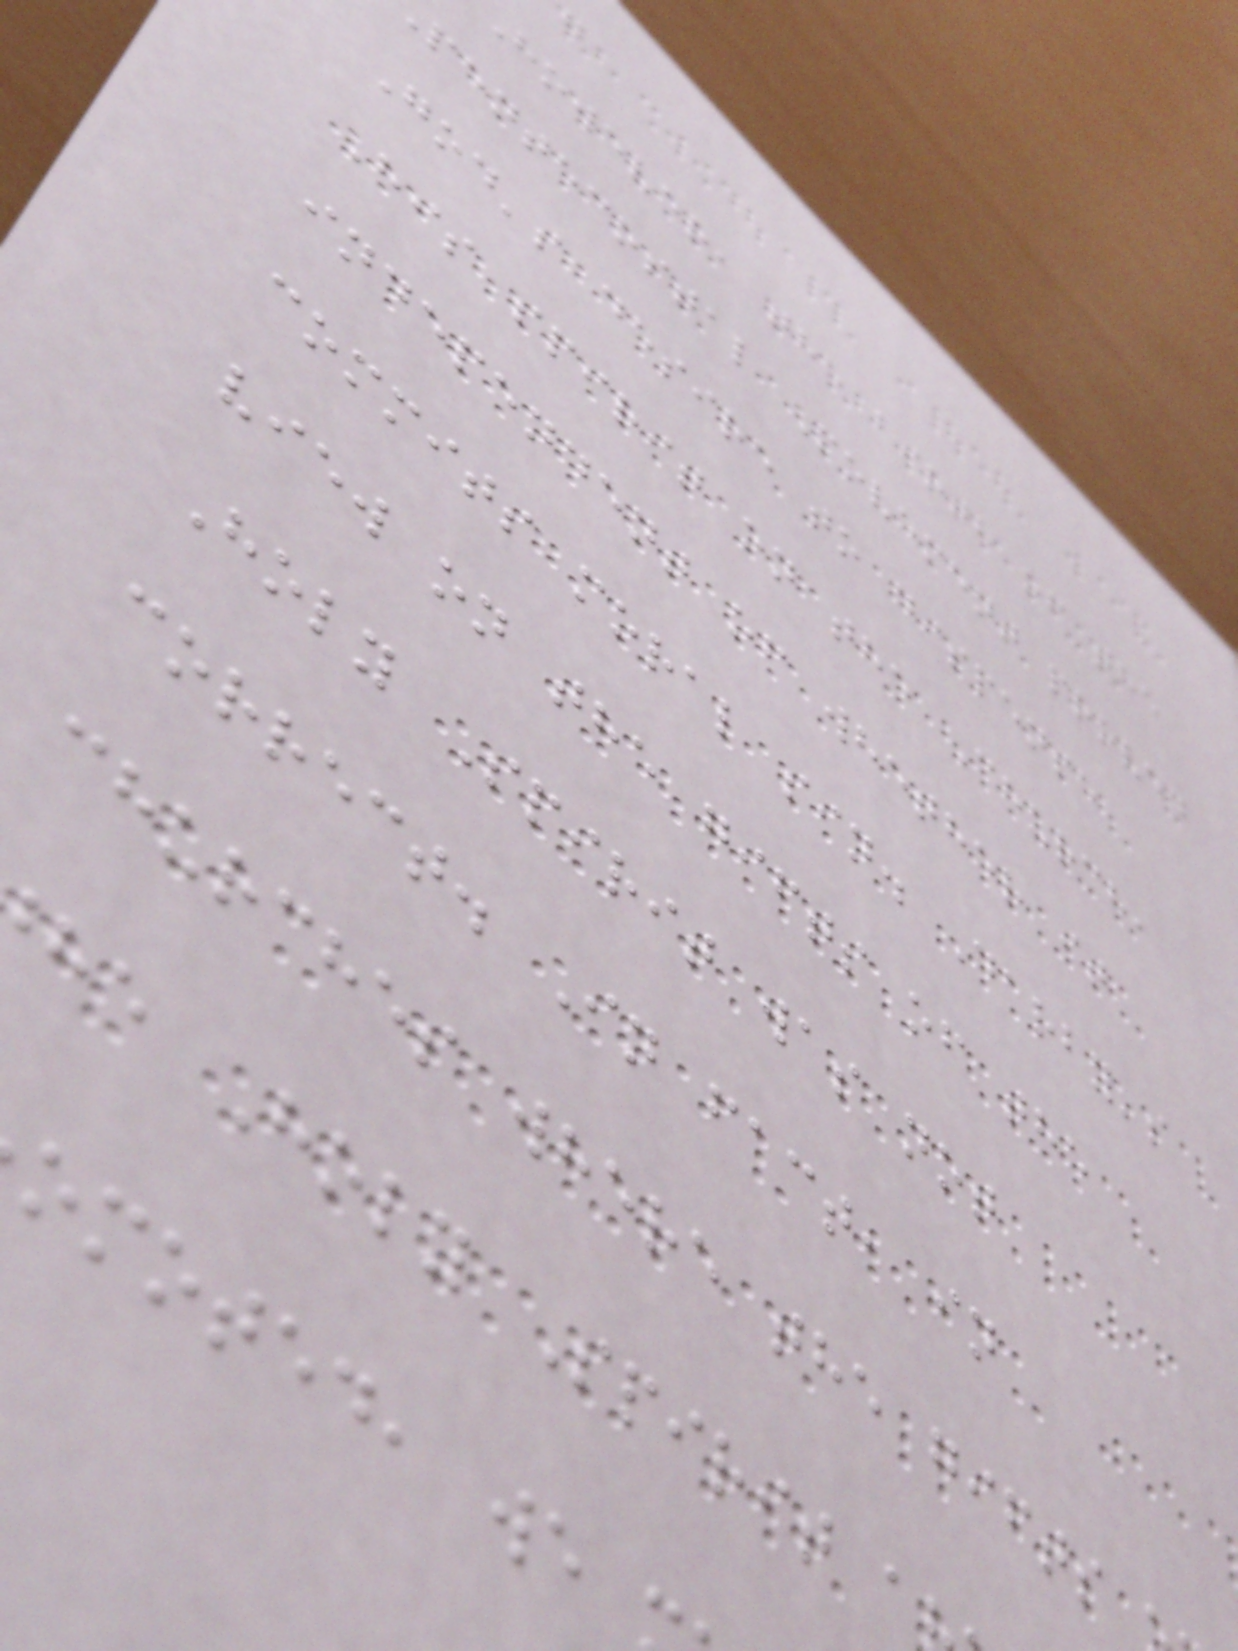however, the birth of the
pentecostal Movement proved
God's desire to dispense
His spirit on the Church,
independent of whether it
commits moral sin. Darby's
view on the gifts of the
Holy Spirit was not
correct. In fact, in
churches where the gifts
he Holy Spirit a
omoted, we
